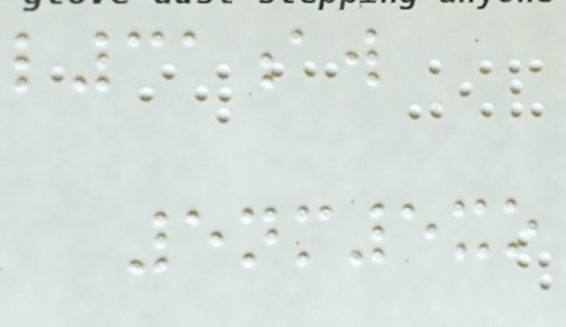l31aw
5nm5xo
